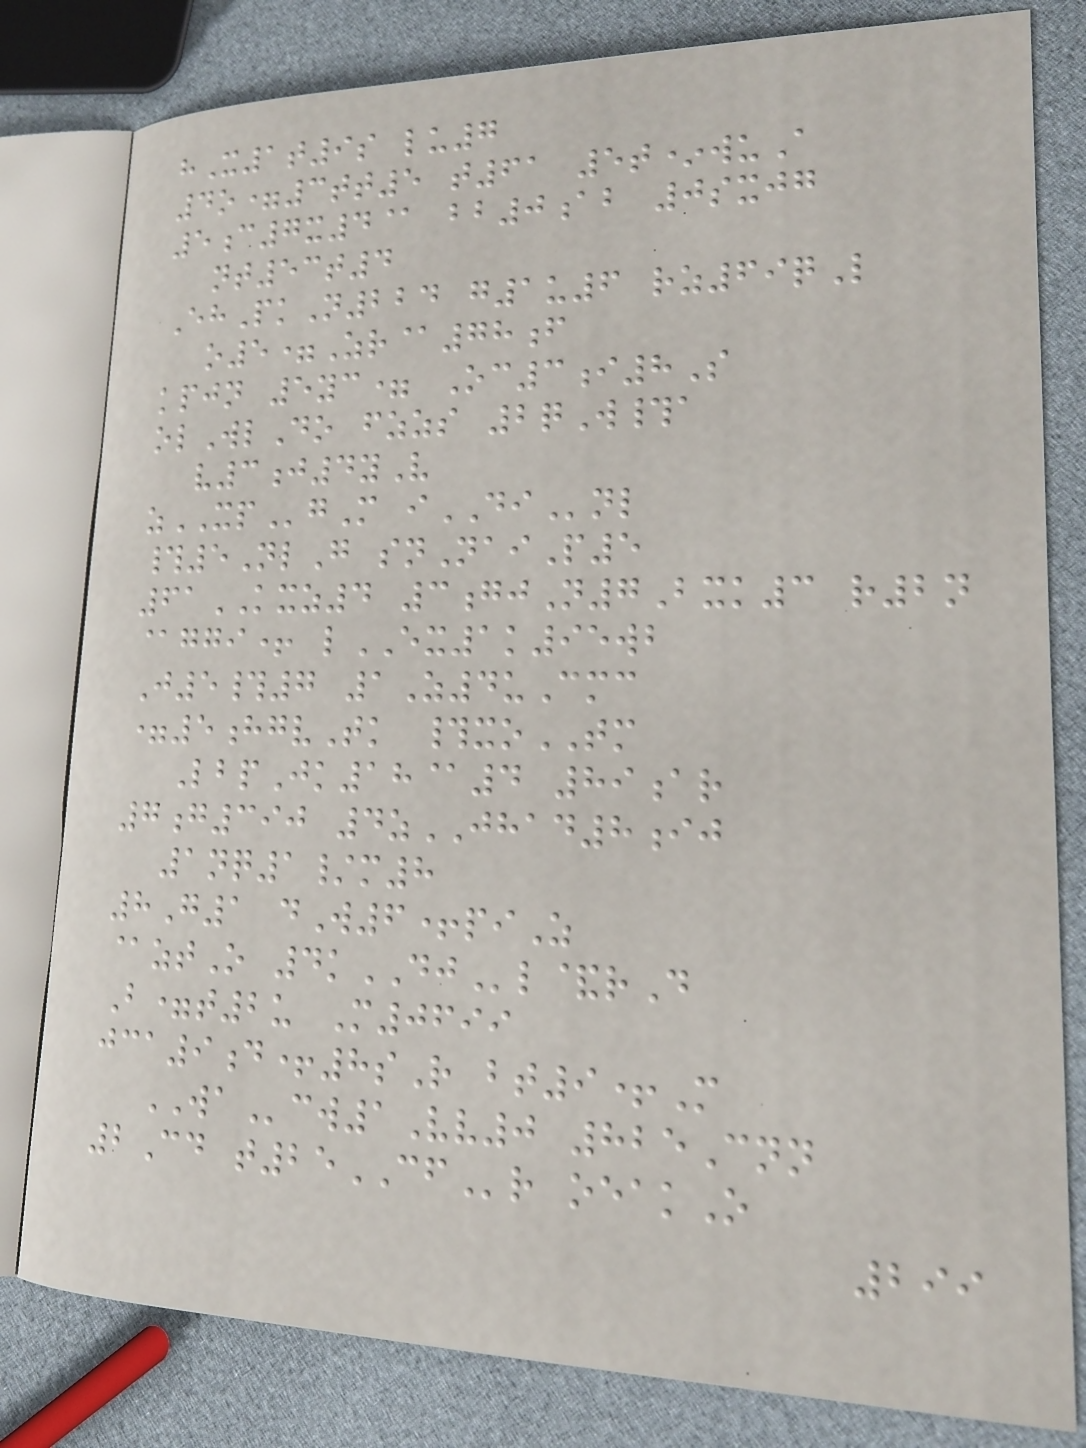hX1t9s lu7
4o=3tt5 t61 5t*wuA
5c7x4@ bb0ab 0sxjg
nt53t4
EhPkN224 g1u6 rz69qL
o5=Zr@78f
kpjn 5yc= Oc3i8S
olWlDo fzzs 2qW#a
v3j4yV
zXPgM iDInl
#5NlG snNaiP5
61KXZ4 3gjN7Bxk3 r2n
@ggi+ lEX1k95wb
J5#7 1Z4uCmc
=5hgvTk #xoTM
LbpJk18@4 89ar
7g390 4zJHAD8ij
1nq1/m8
8G1 dW6+piZ
@ztO 4kDJl&rD
B=t2u M0699
jca9d+8sR bt9+M
WAcw1Vv0 825Cnn
2Cd t25CFr oeakO
299
